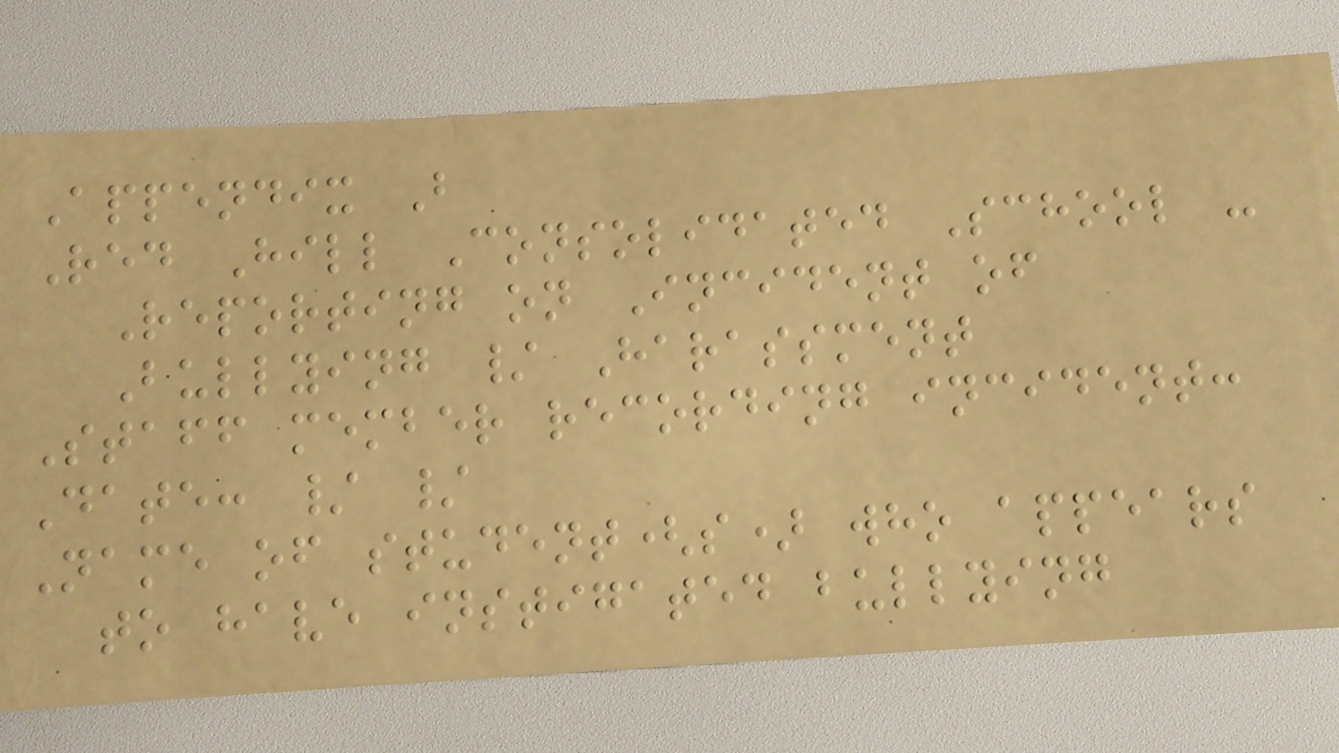Appendix B
Red Hill Consolidated School -
Reporting on Incident of
Bullying / Harassment
Staff member recording incident:
Date: / /
Name of student(s) who appears
to have instigated bullying
